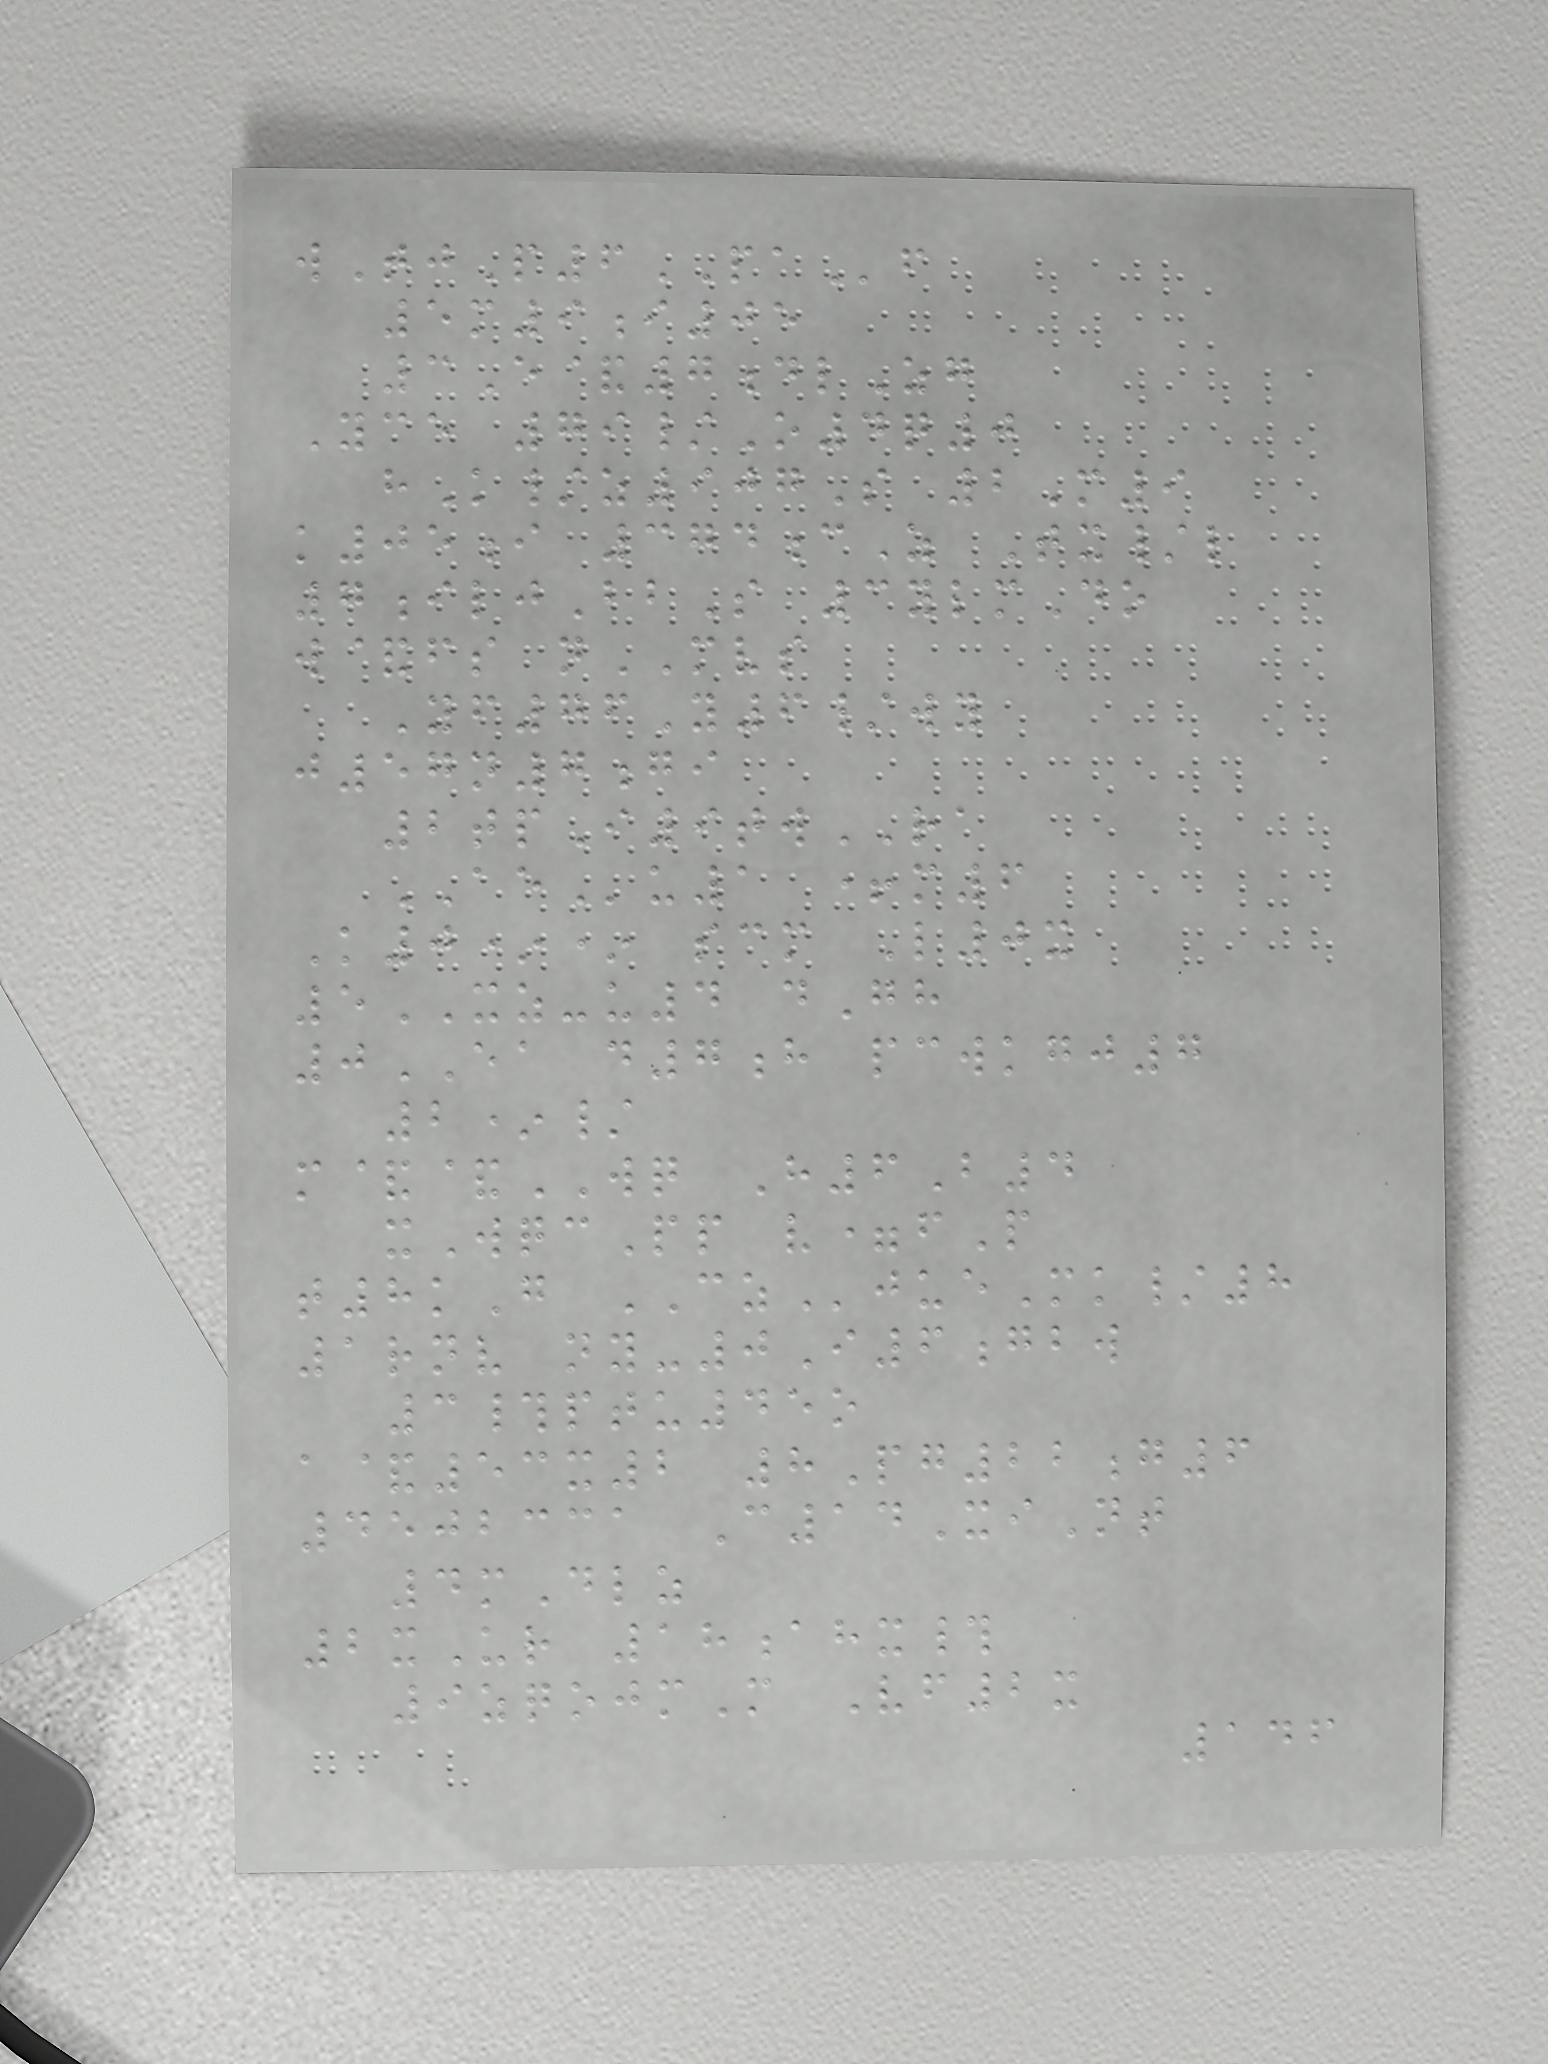wTjP6PAf
5m9i05
3E&7dlZg
Yce 79/O4q0
hK/z907S 2M9
k05i 374cZ Tx/l
7iljBbS 3ylmDo
w&fs nMVS
Yf76Y6/wy
j57n7gi
2tpI9twRA
AEu1 +m6
K0** scm L0x
5XZ-u4 dGh
0EA d7h pcwkgj7
2*/
m&&WQ H6B4
xWqcPp v=fP
t8kG CZjueMk/8
1rnv ny-0I6gbw
3#ptu45o
a&53x2 8Pg22g6
4502331 C14XiNt
4mDlz
2xUr 18ahx#
9zqojmM Vf2x
146
